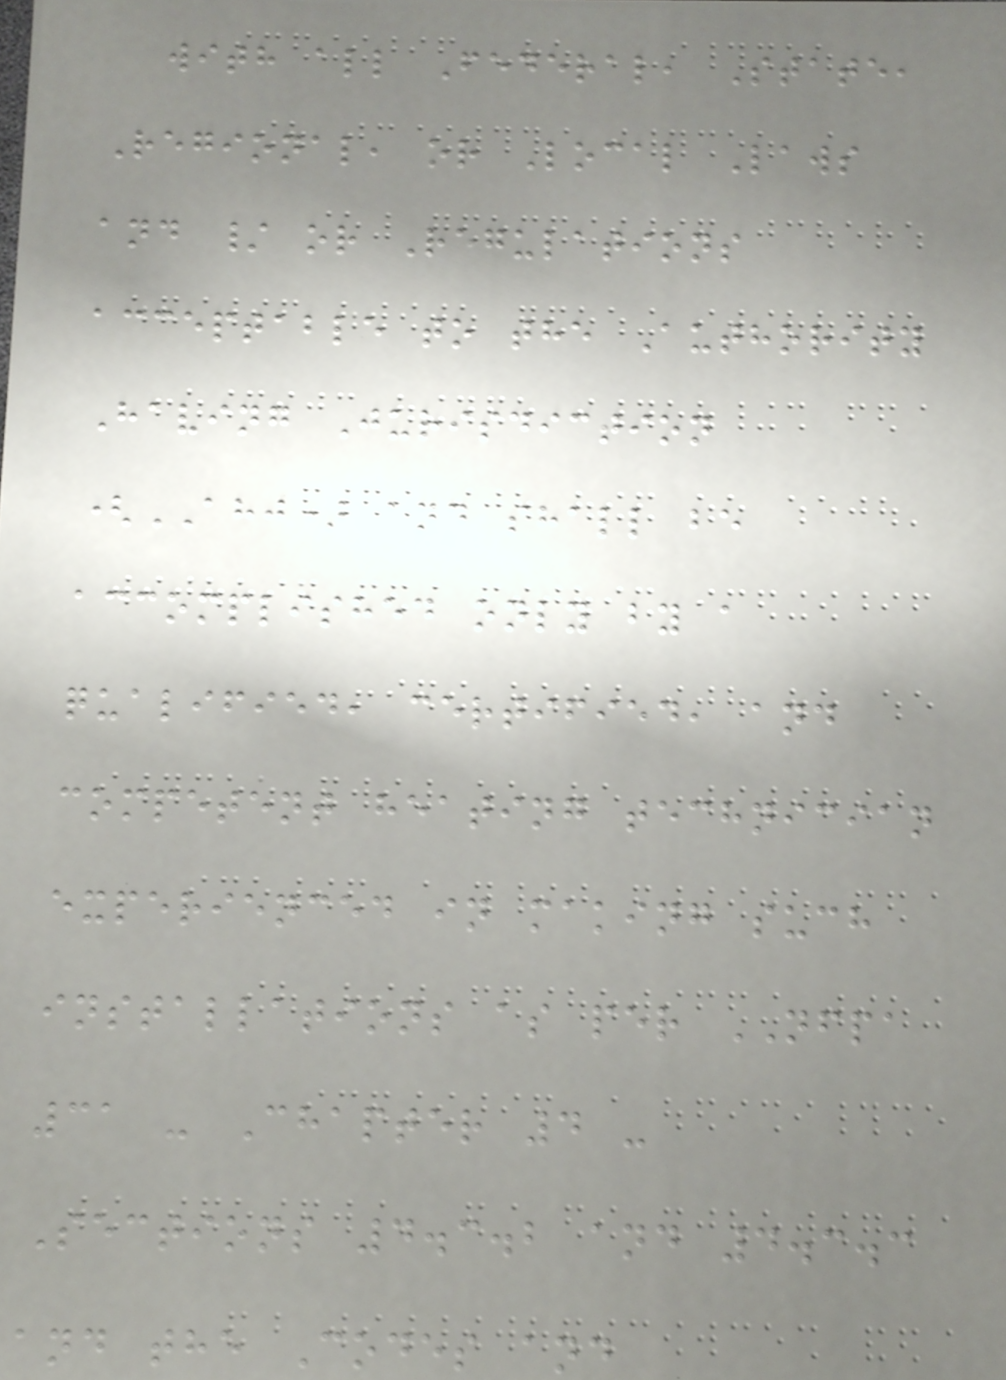with all Federal, State,
Regional, or Local Laws
and / or Regulations
acceptable to the Authority
Having Jurisdiction
(AHJ) and shall be
accomplished only by a
qualified, certified, and
competent heating technician
experienced in making such
installations as per NFPA
31 - Chapter 4 -
Sections 4.3.2 and 4.3.3
and the Codes and
